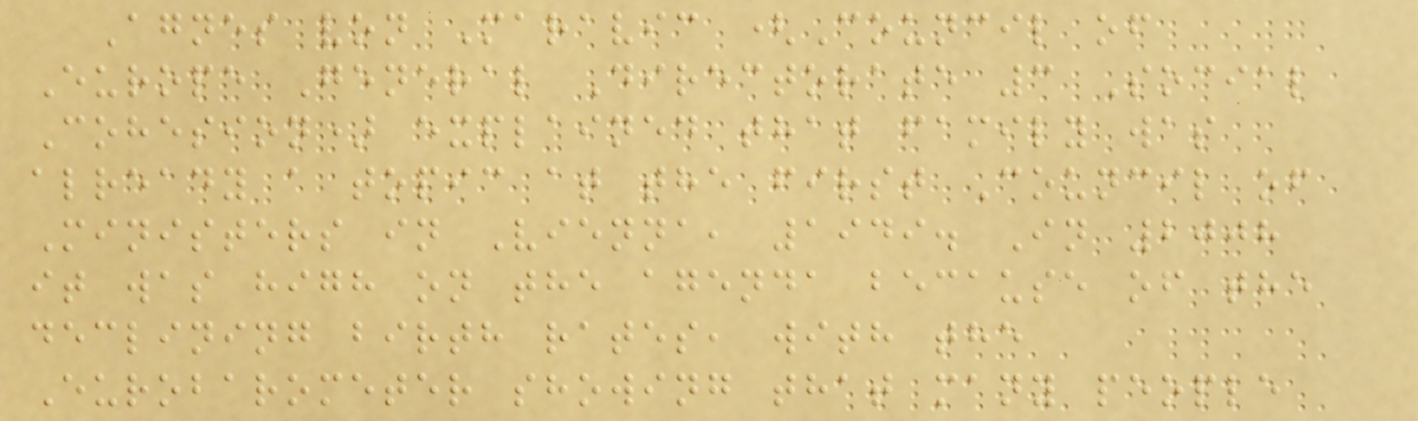Agnes von Maravic (Council of
Europe General Directorate 3 Social
Cohesion) explained that family was
already a topic at the first Council of
Ministers in Vienna, 1949. In 2008
it was high on the agenda because of the
declining birth rates, with the
Eurobarometer showing that many people
